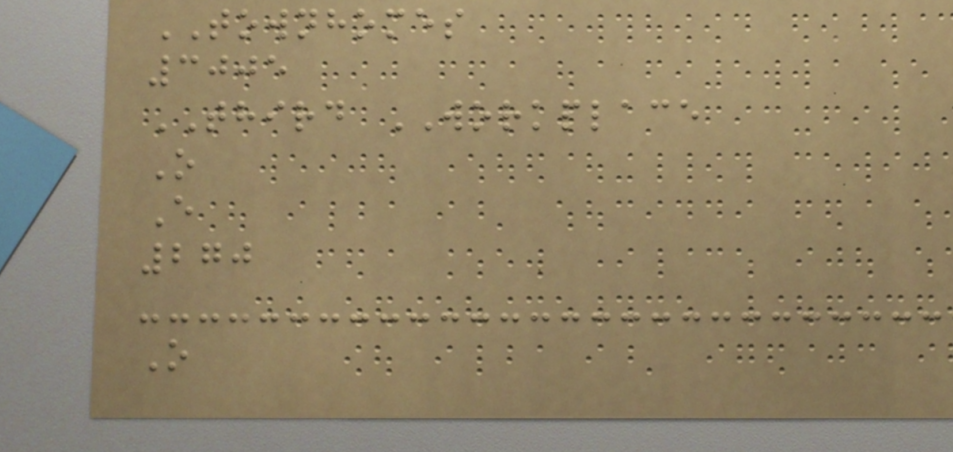TOWNHOMES
3005
THIRD WORKPLACE
O
E
270
O
